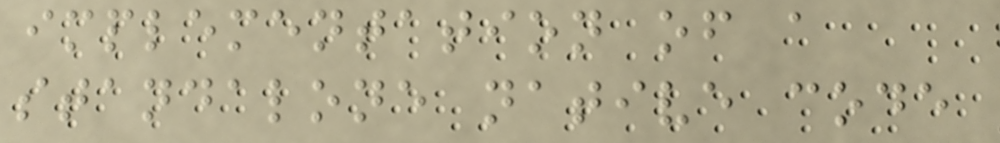implementation of a
standalone native code
